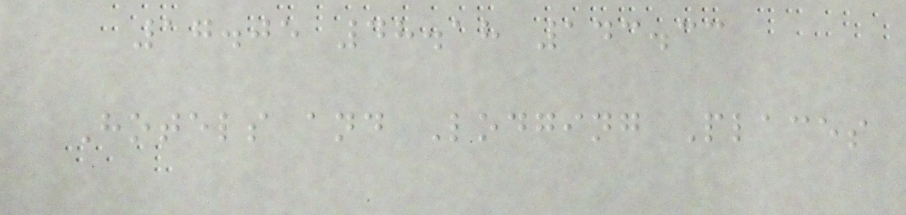17.05 48.18 143.33
Hotels and Lodging Places
